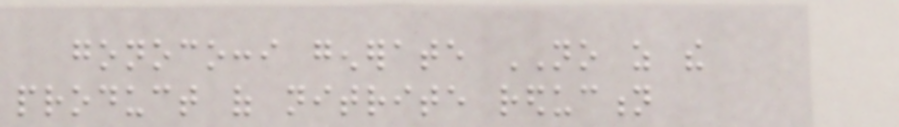gonococci generate NO as the
product of nitrite reduction
